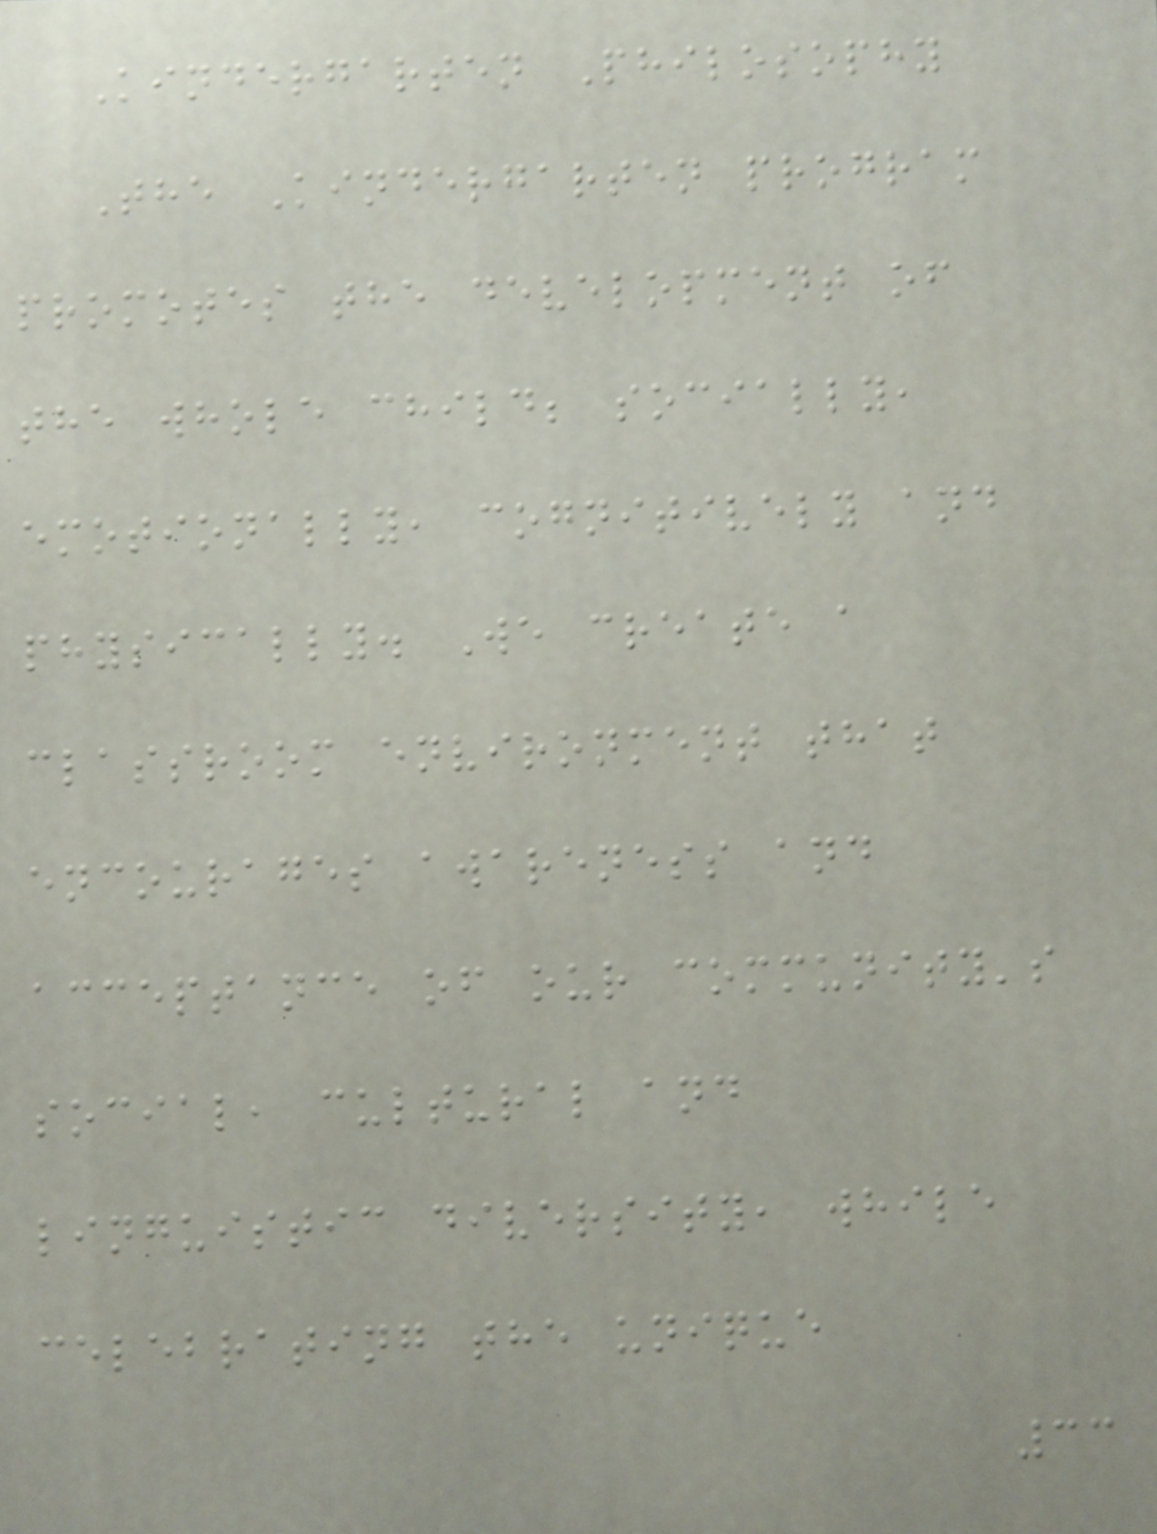Kindergarten Philosophy
The Kindergarten program
promotes the development of
the whole child; socially,
emotionally, cognitively and
physically. We create a
classroom environment that
encourages awareness and
acceptance of our community's
social, cultural and
linguistic diversity, while
celebrating the unique
33
